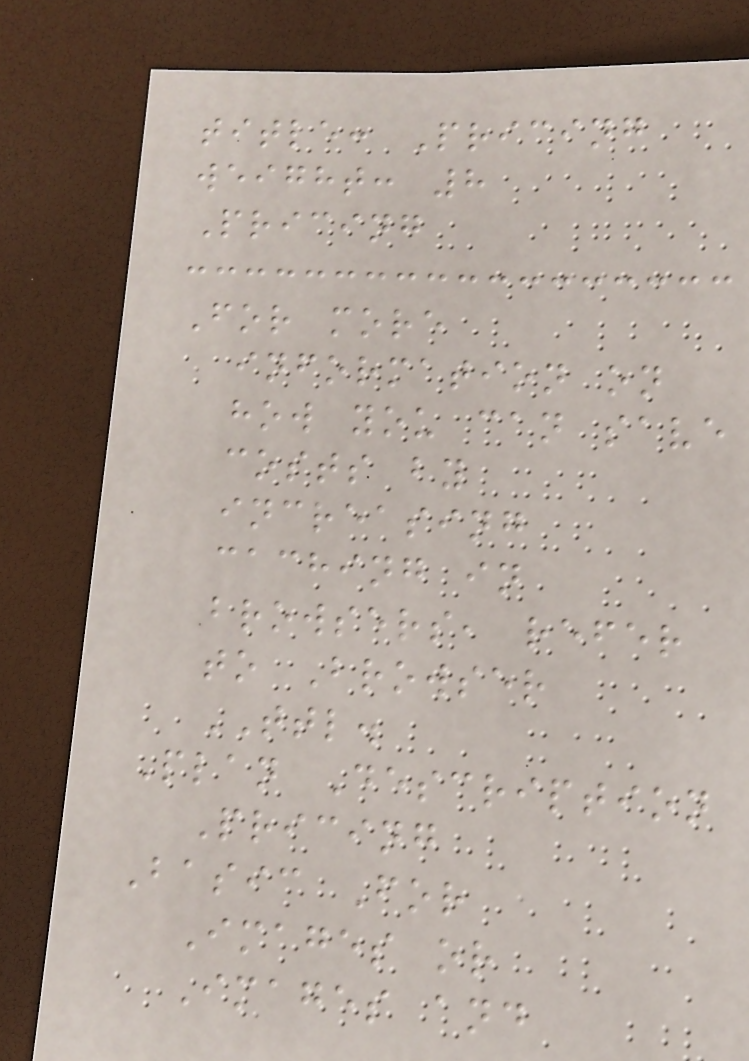title: Pricing
weight: 8
Pricing
For more
information on
how you can save
costs by
increasing
caching in
browsers, refer
to Browser
TTL.
Plan Description
Pricing
Basic For
Images or
Images and
